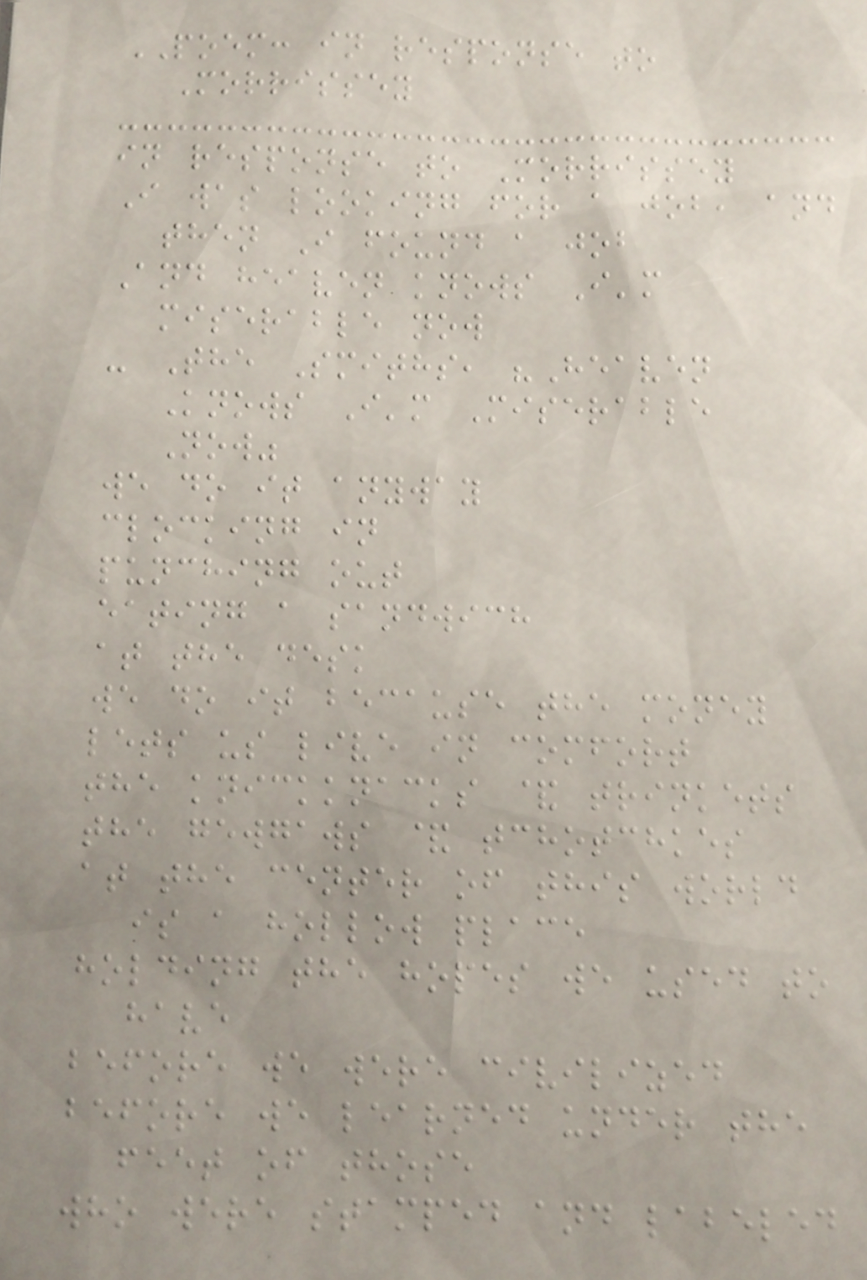POEM: in response to
Morrissey
in response to Morrissey
I was looking for a job, and
then I found a job
And heaven knows I'm
miserable now
- The Smiths, "Heaven
Knows I'm Miserable
Now"
we do it anyway
clocking in
punching out
eating a sandwich
at the desk
we do it because the money
lets us live in comfort
the knickknacks & trinkets
the gewgaws & tchotchkes
at the center of this world
is a hollow place
holding the hopes we used to
have
before we were civilized
before we learned under the
feet of those
who were stamped and labeled
